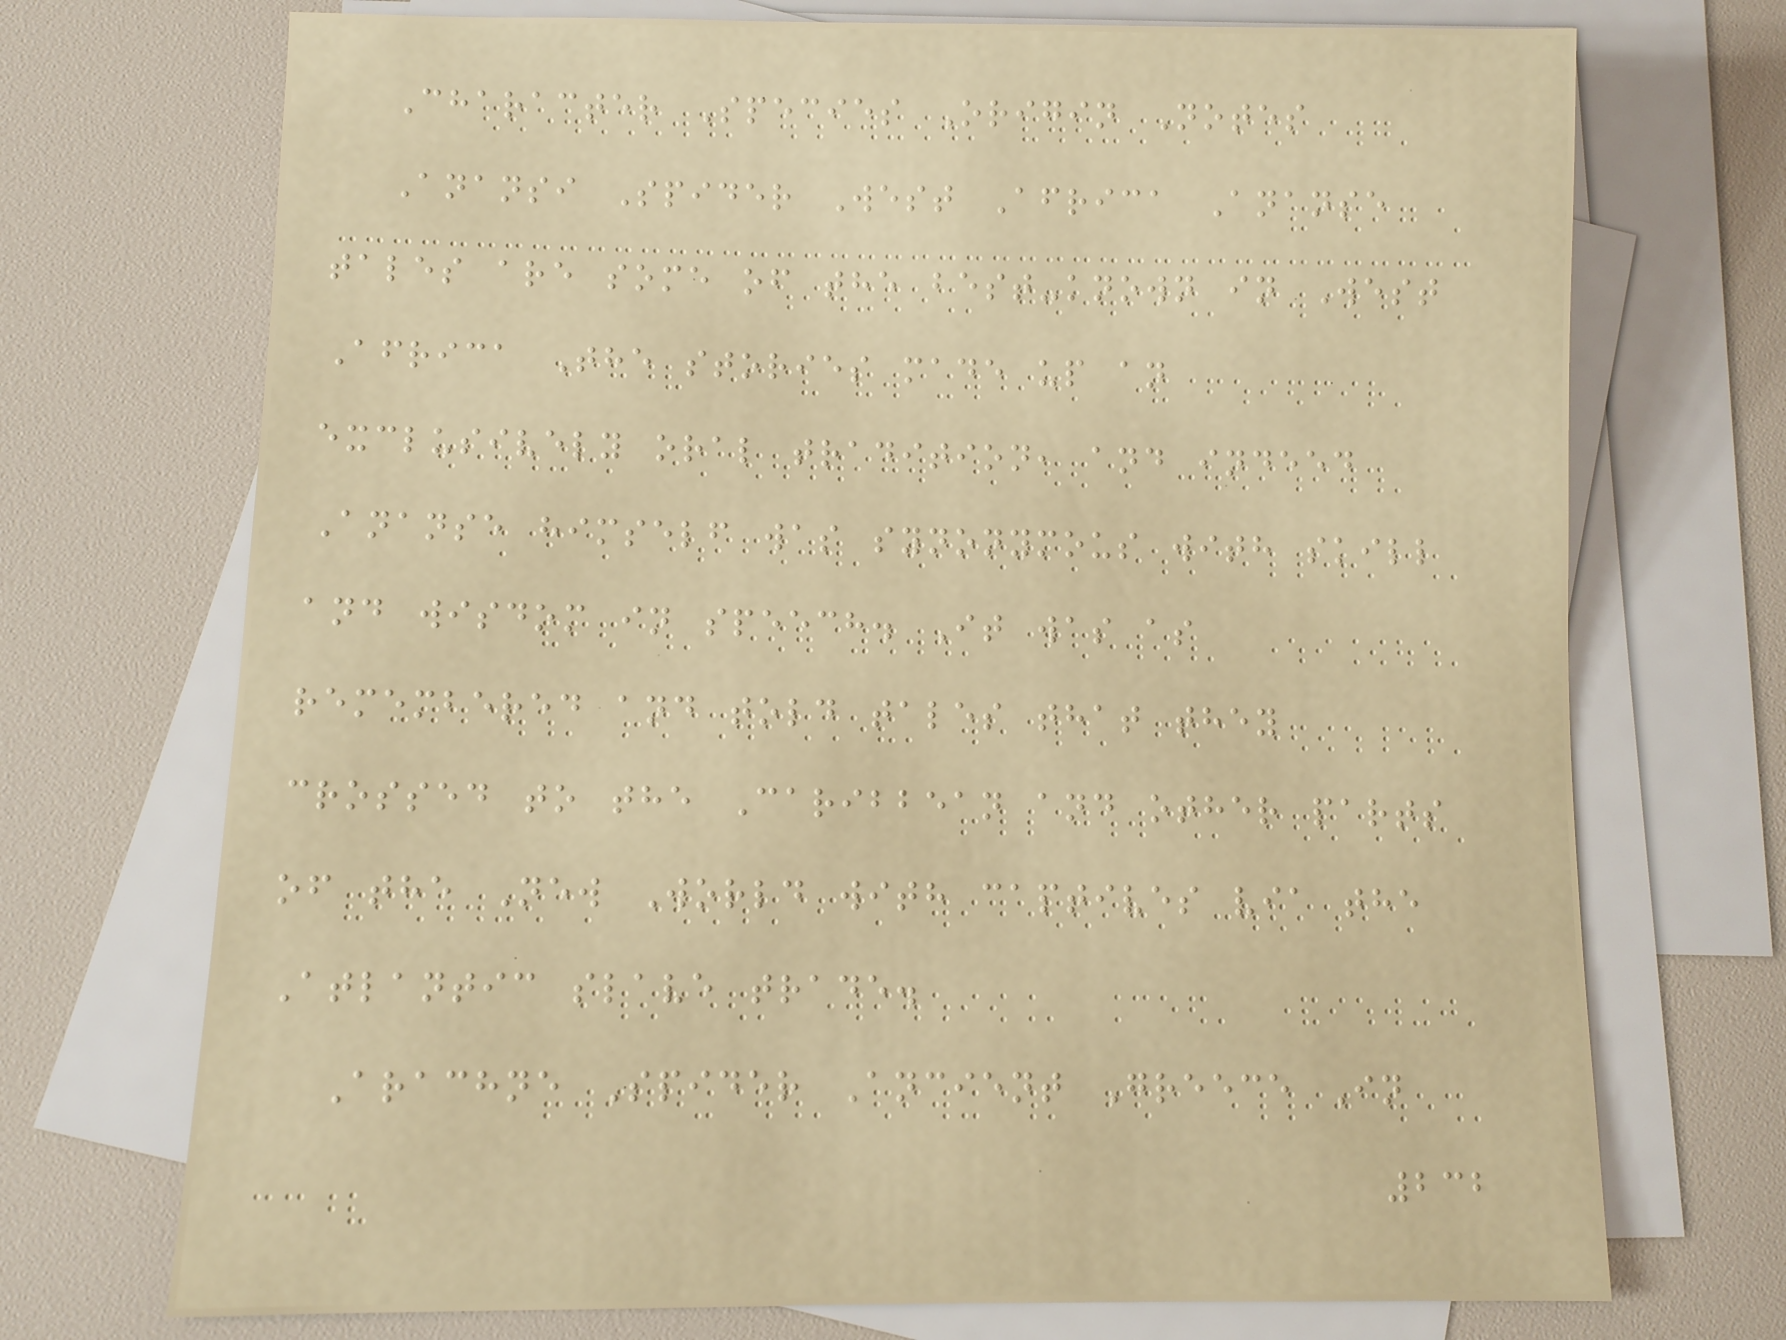Character Species Origin Notes
Anansi Spider West Africa Ananse
tales are some of the best-known in West
Africa The stories made up an
exclusively oral tradition, and indeed
Ananse himself was synonymous with skill
and wisdom in speech. It was as
remembered and told tales that they
crossed to the Caribbean and other parts
of the New World with captives via the
Atlantic slave trade.
Arachne Spider Ancient Greece In
232
